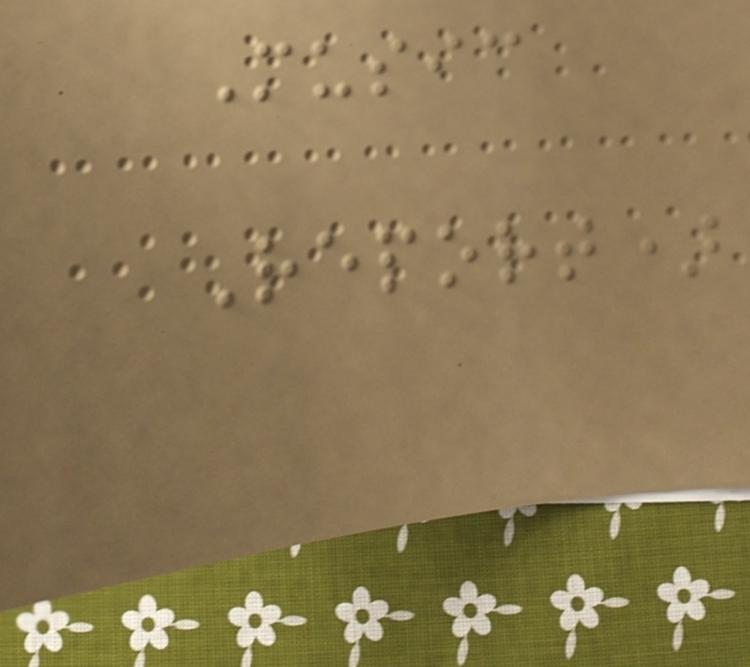Music
Report)
